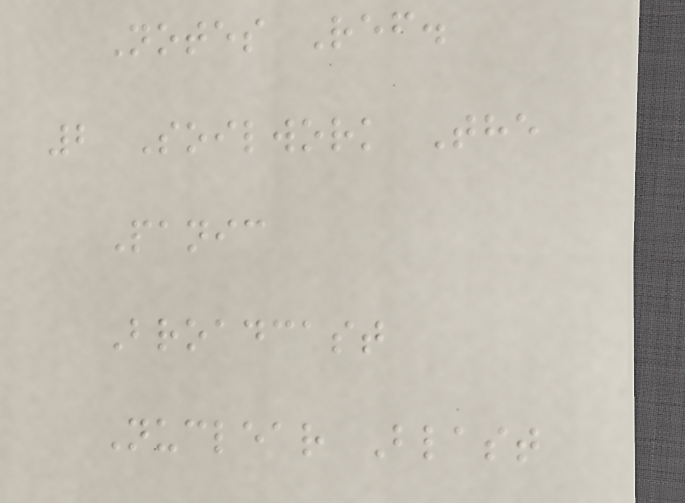Notes Ref.
2 Soilwork The
Panic
Broadcast
Nuclear Blast
